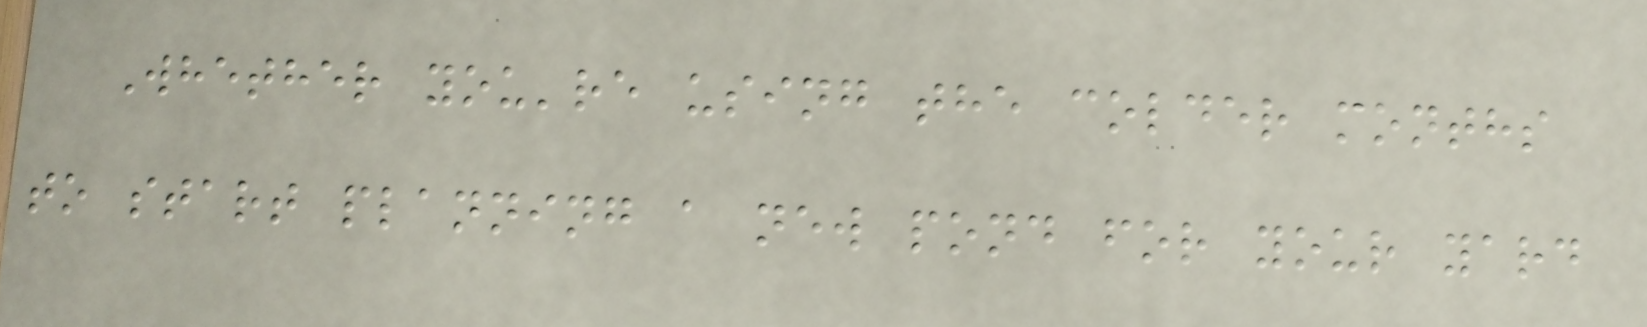Whether you're using the colder months
to start planning a new pond for your yard
